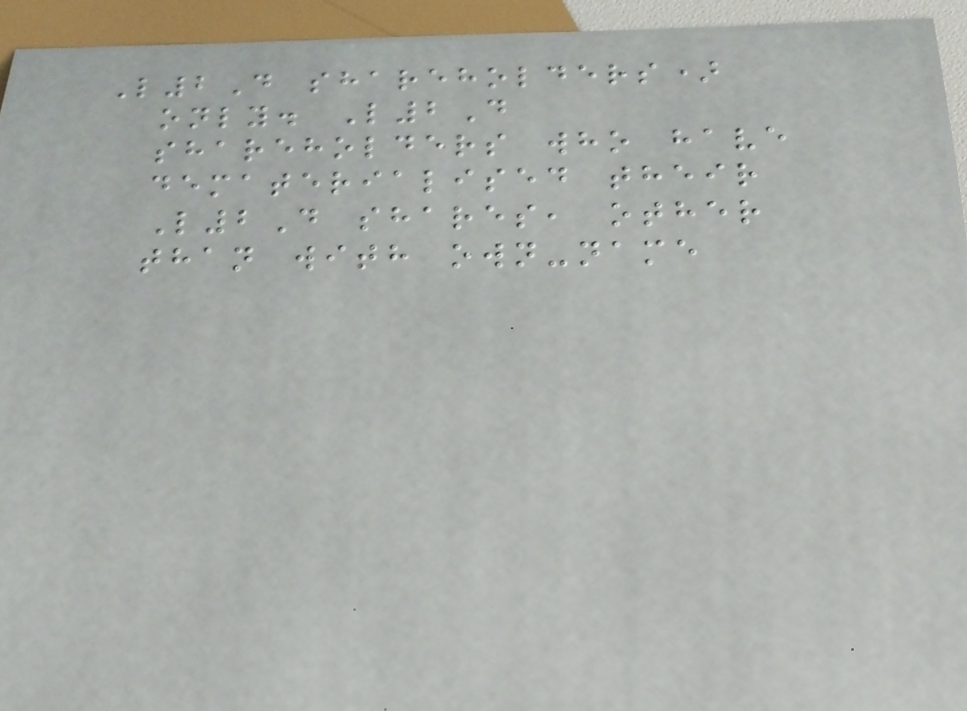L2D shareholders)
only. L2D
shareholders who have
dematerialised their
L2D shares, other
than with own-name
